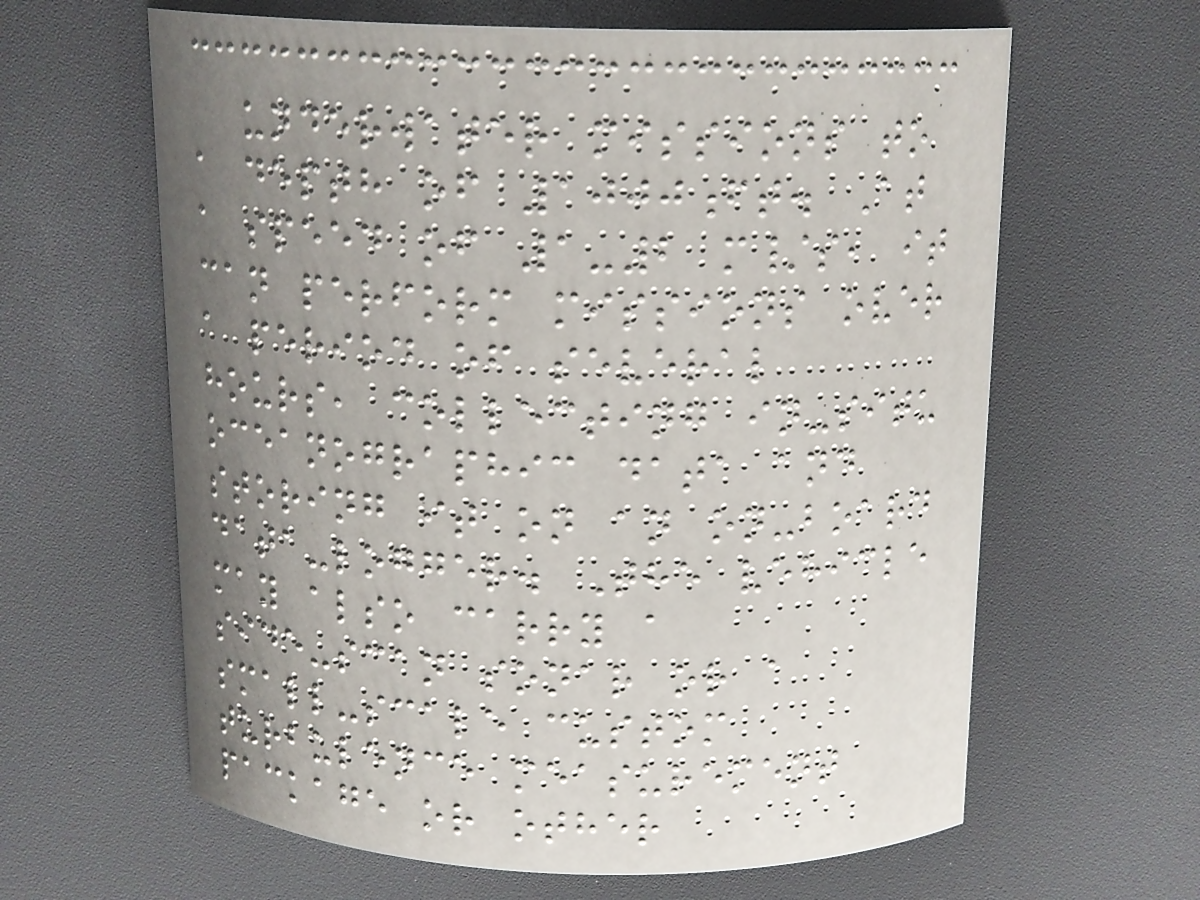underwater missions to
a depth of 1000ft. At
a speed of 1-2 m/s, it
can perform missions over
a period of several
hours, collecting in-situ
oceanographic data and
storing it on an on-board
data-logger. The vehicle
may also carry a
side-scan sonar or a
small-scale custom
turbulence measurement
package or other
